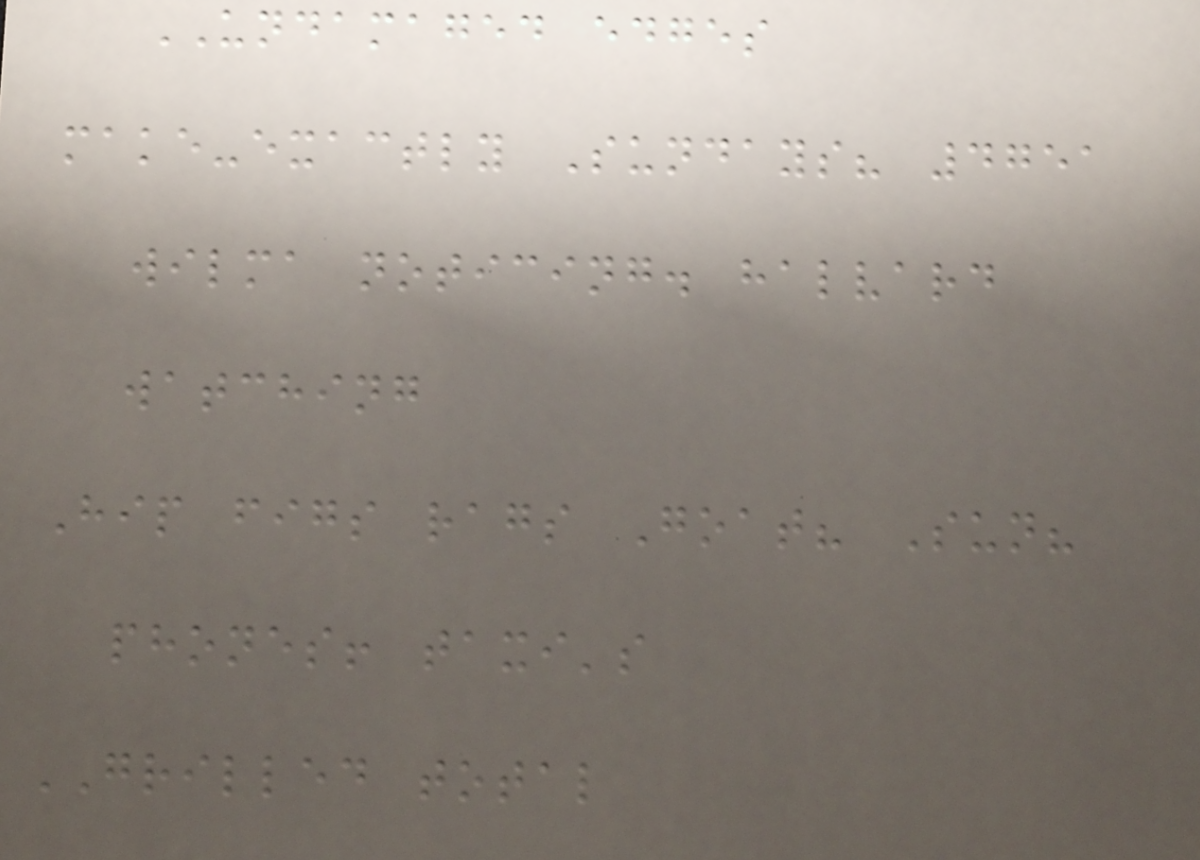UNDAMAGED edges
make-exactly Sundays? 4751
wilma noticing. halvard
watching
Hip figs rags Goat? Sun?
phones! taxi's
GRILLED total
